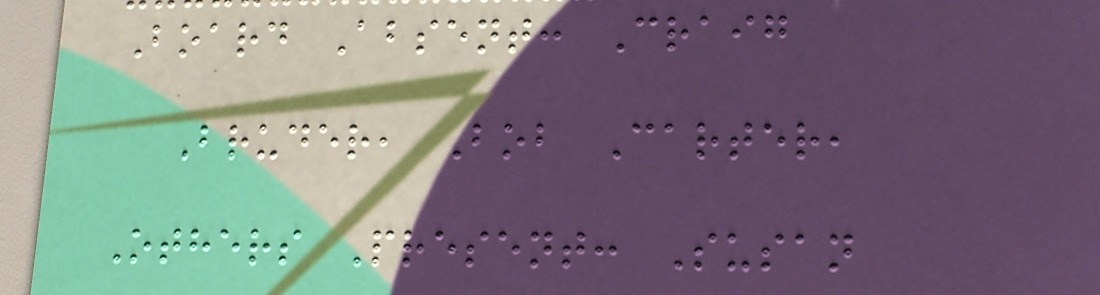Board Absent: Craig
Bruder, Bob Carter,
Others Present: Susan
